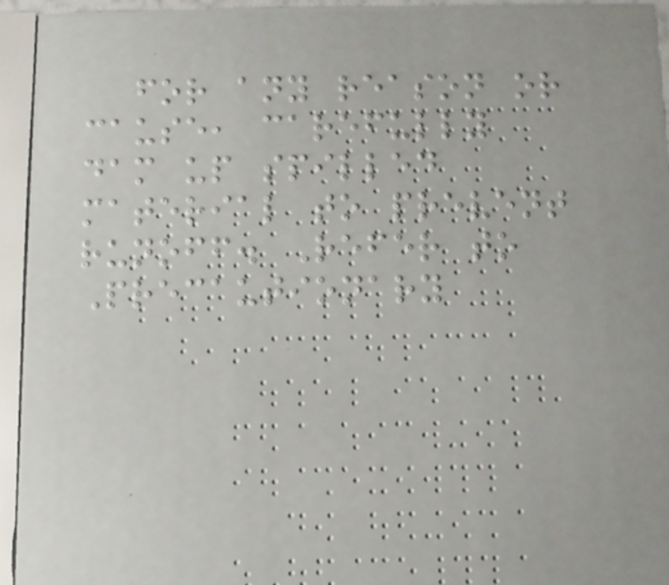for any reason or
cause, carefully
dam up spilled
material to prevent
runoff. Refer to
Precautionary
